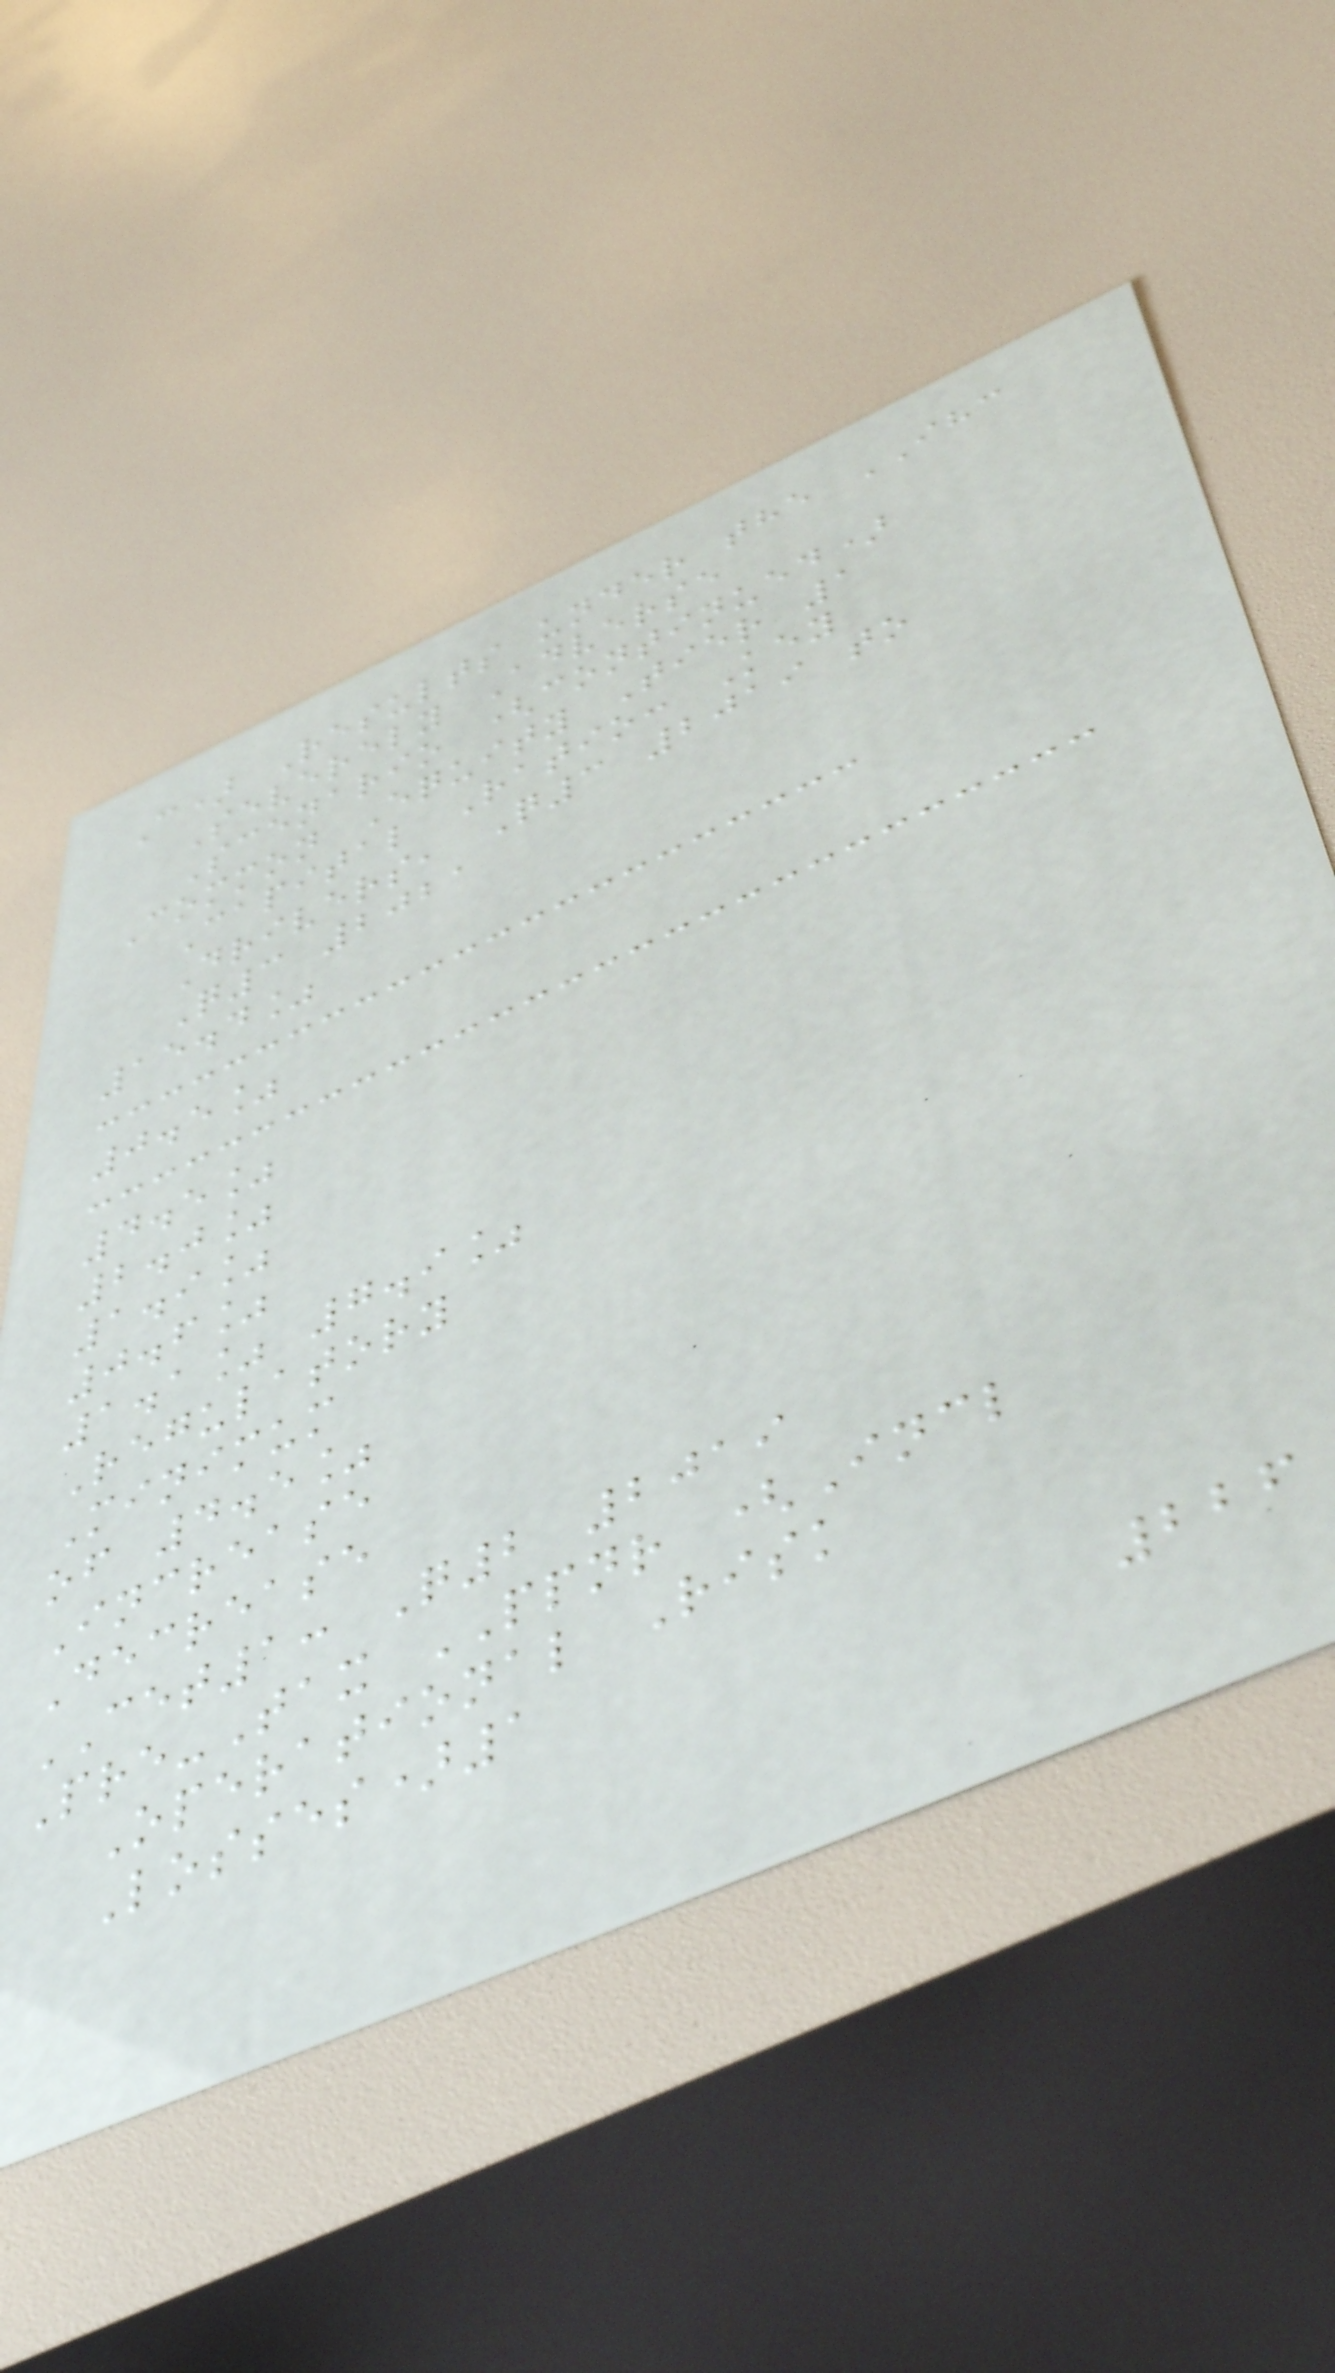C) Results under the IHC
Severely Adverse
Scenario (continued)
Common Equity Tier 1
Capital Ratio: Key
Drivers, Q3 2019 to
Q3 2021
15.4%
0.5%
4.5%
2.0%
1.9%
0.6%
1.1% 7.9%
Regulatory
Minimum
of 4.5%
Increase
Decrease
CET1: Q2 2019
Pre-Tax PPNR (Incl
Operational Risk
Losses)1
226
